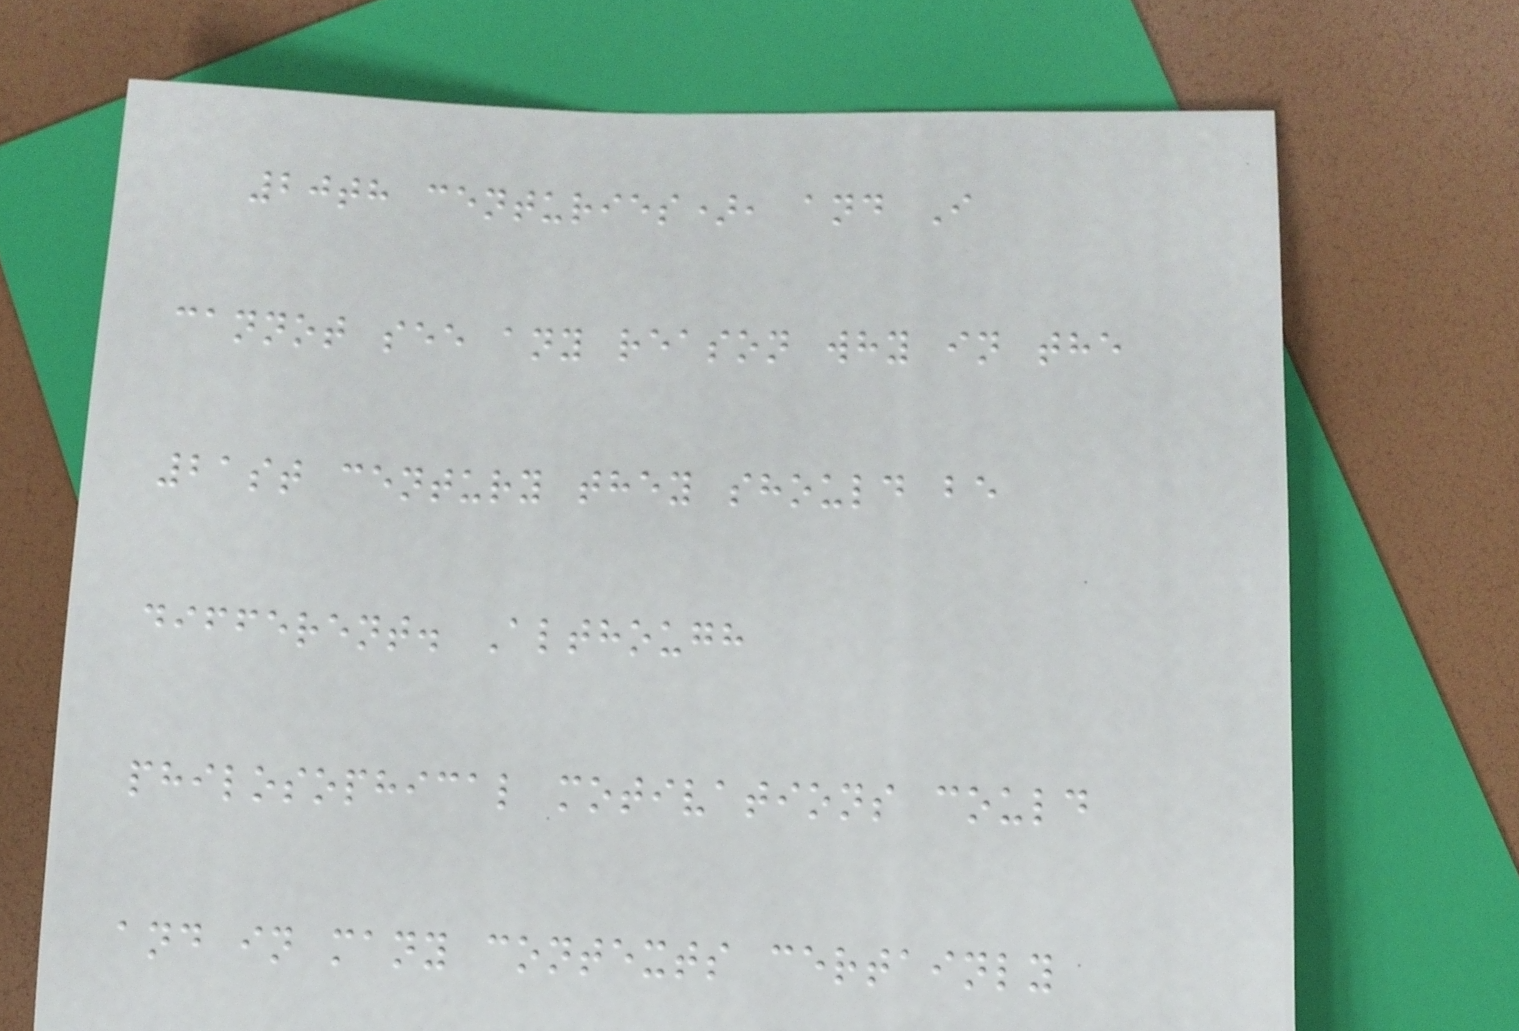20th centuries), and I
cannot see any reason why in the
21st century they should be
different. Although
philosophical motivations could
and in many contexts certainly
